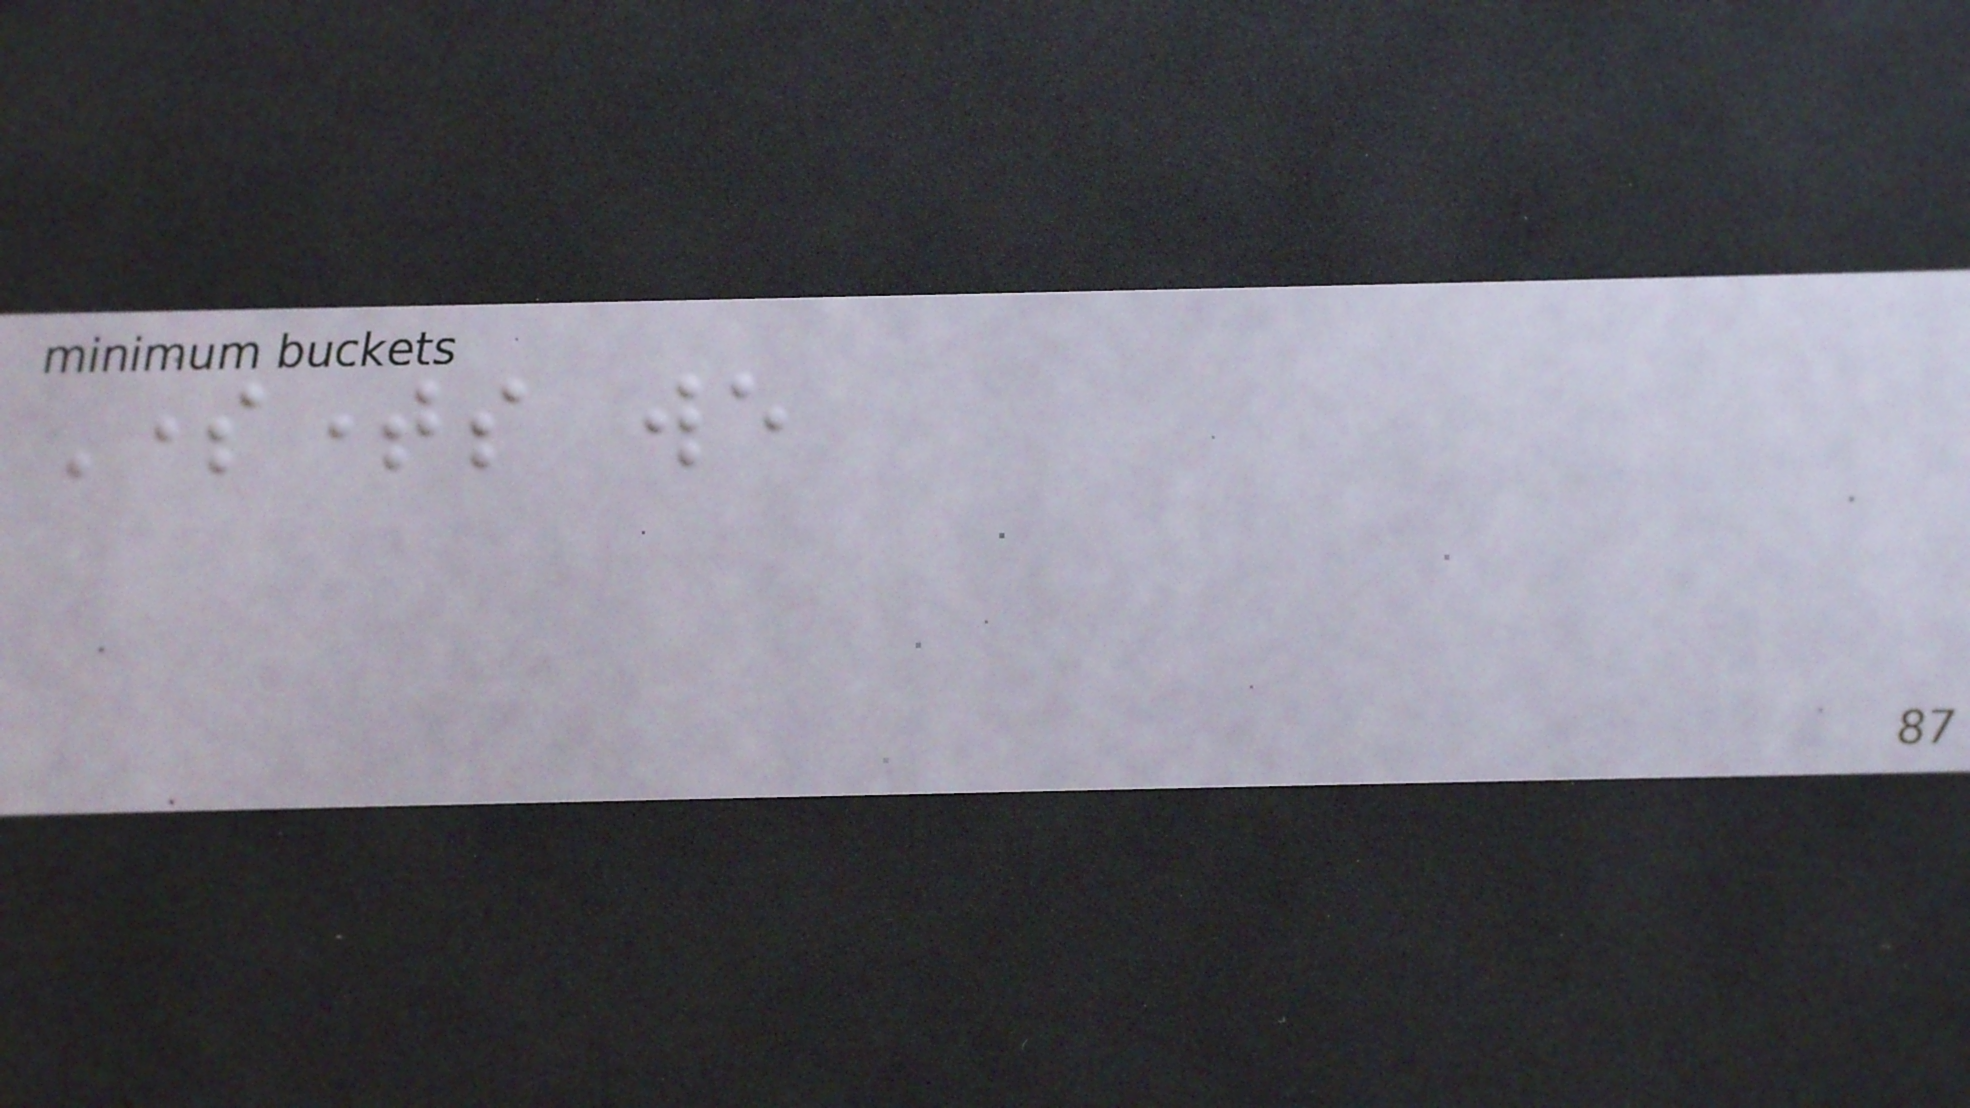Sometimes we
